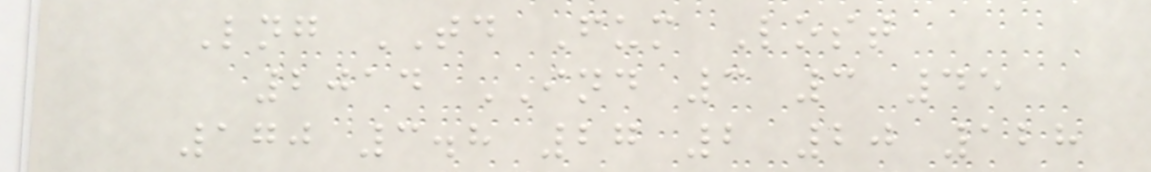Lng TD Fum Lost
2014 IND 3 3 45
170 3.8 27 2 20 128
